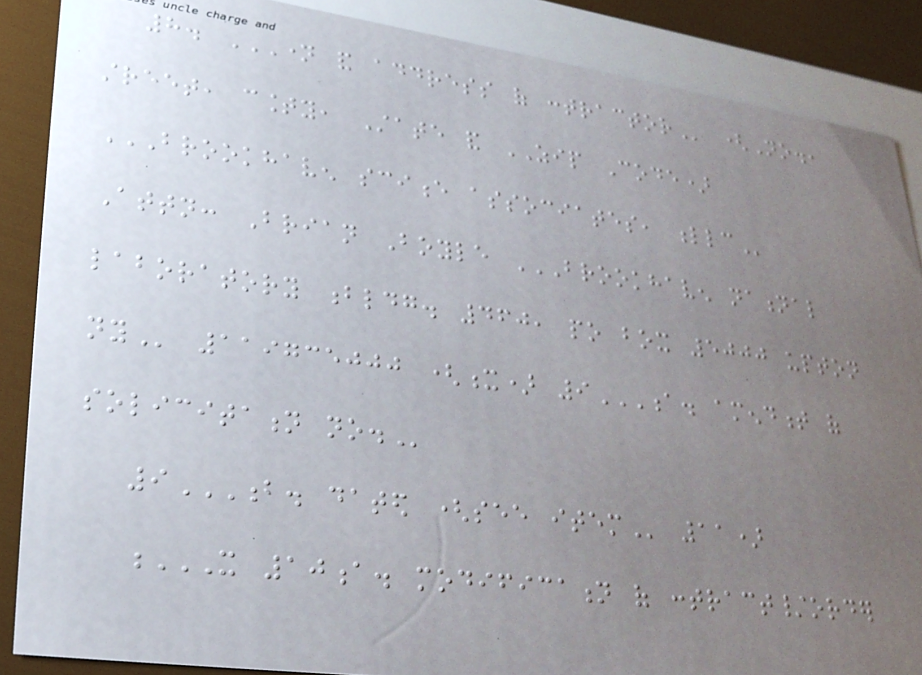8. NAME AND ADDRESS OF CONTRACTOR (No.,
street, county, State and ZIP Code)
BROOKHAVEN SCIENCE ASSOCIATES, LLC
Attn: Brian Boyle BROOKHAVEN NATIONAL
LABORATORY BLDG. 460, PO BOX 5000 UPTON
NY 119735000 (x) 9A. AMENDMENT OF
SOLICITATION NO.
9B. DATED (SEE ITEM 11)
X 10A. MODIFICATION OF CONTRACT/ORDER
